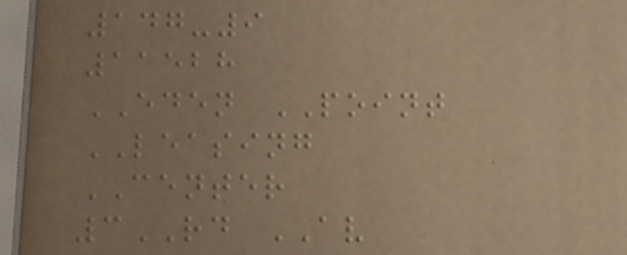147-9
11528
EDEN POINT
LEASING
CENTER
3RD AV
